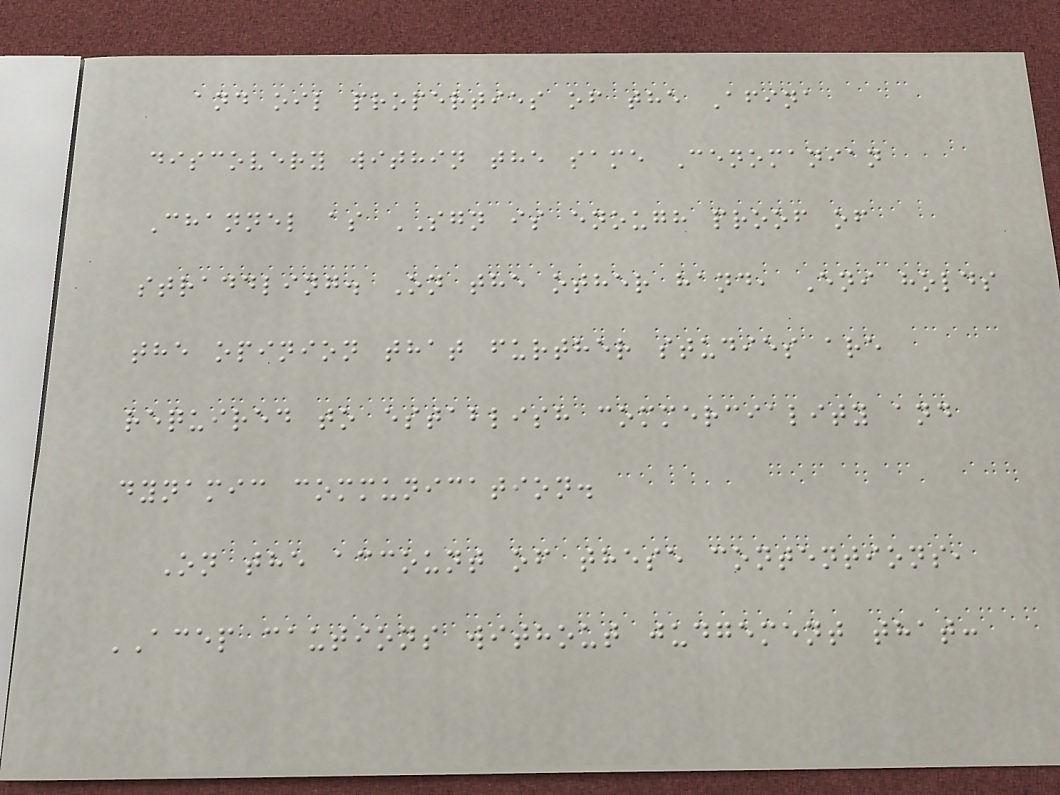and oil properties of the Afina
discovery within the same Cenomanian
Channel as SGN is enough proof of
straddling. On the other hand, Eni holds
the opinion that further studies are
required to establish commerciality and
dynamic communication.
On the account of these contentions,
ACEP cautions without judgement that:
